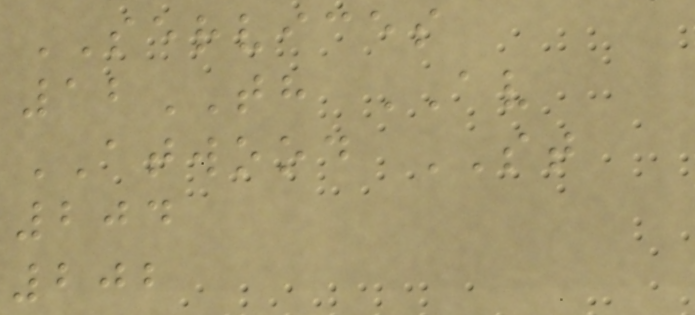SERVICES
12TH AV
ATWOOD ST
204
202
